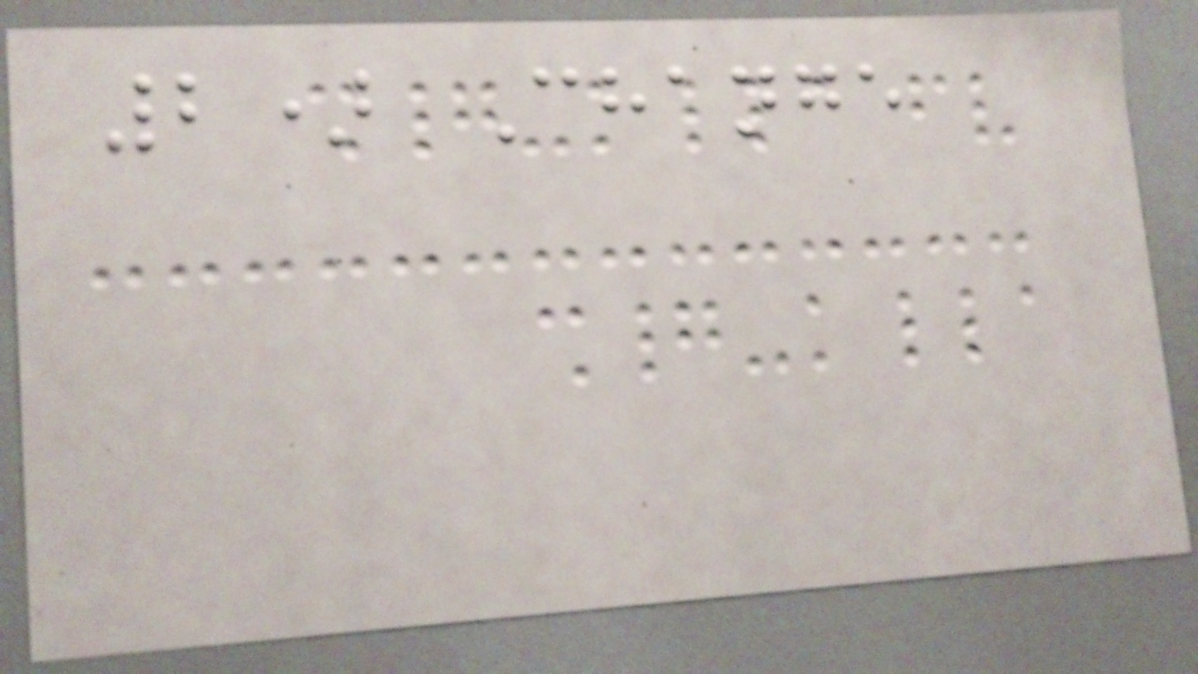2) Change
